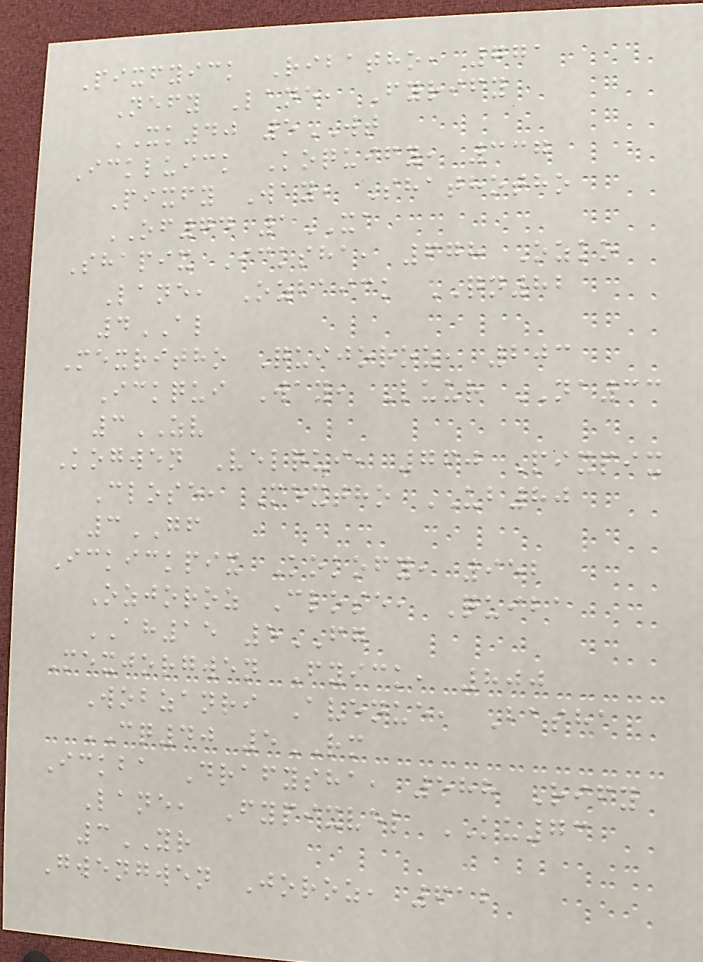Pixfyick Ribatho, 771
Nefy Lane, Fyrify
XK40 5WT
Ickluick Koquify, 337
Pixfy Way, Shathotho
OF74 1XA
Shapix Icksha, 678 Ozko
Lane, Ozbaick QN82
4AL
Mexritho Quijoroz, 203
Ickqui Way, Luur NA33
3ZV
Kogwen Velqui, 760 Pixpix
Close, Mextho UB80
3GF
Ickickpix Kokofy, 952
Ozjoroz Close, Quiba
AH15 5FG
Mexjorgwen Fyick, 800
Wobzanri Avenue, Basha
CQ40 5RM
Ickba Drafysha, 588 Rify
Lane, Fypixvel KU73
3YR
Gwengwen Joroz, 612
